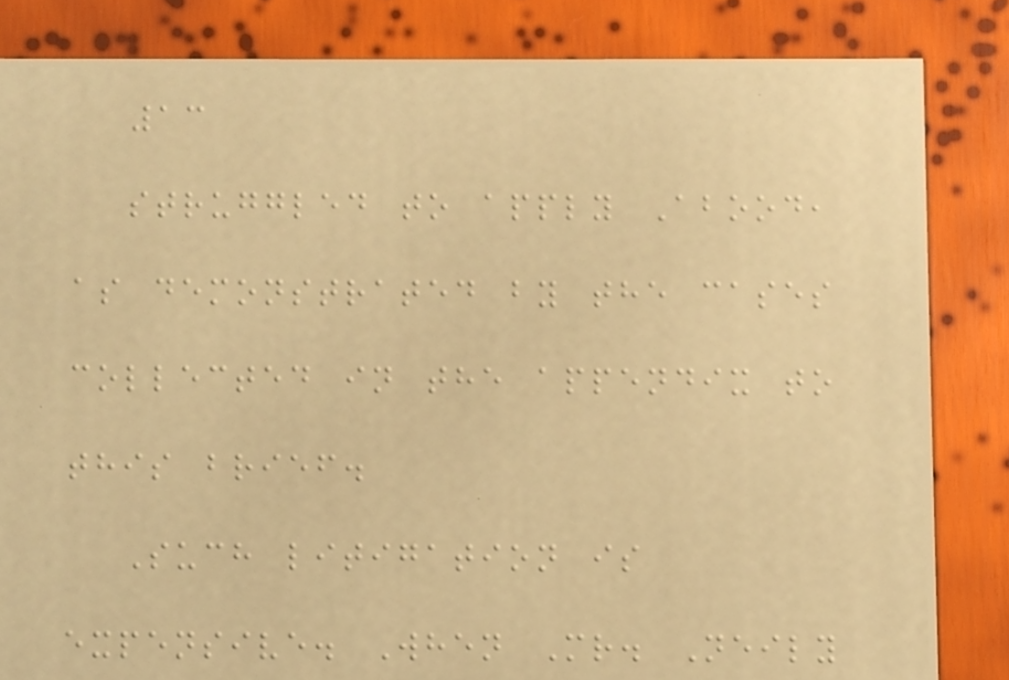13
struggled to apply Abood,
as demonstrated by the cases
collected in the appendix to
this brief.
Such litigation is
expensive. When Mr. Neily
